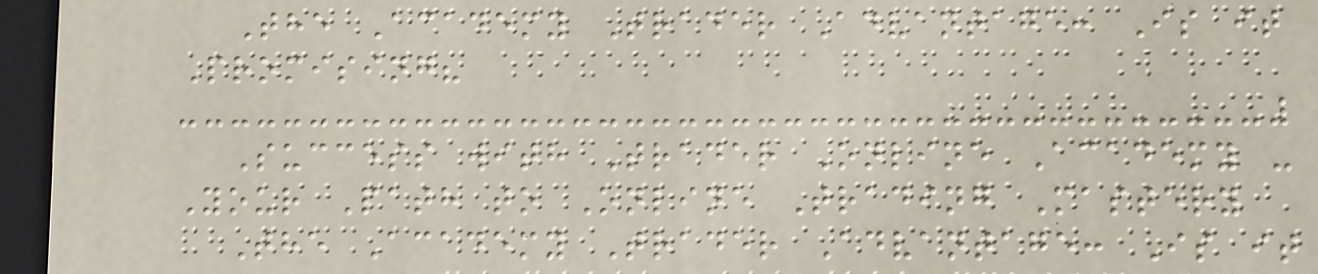The Academy Trader Advantage: Is it
Promising?
Success with Trader Online Academy -
Your Path to Online Trading Mastery
The Academy Trader Advantage: Is it
